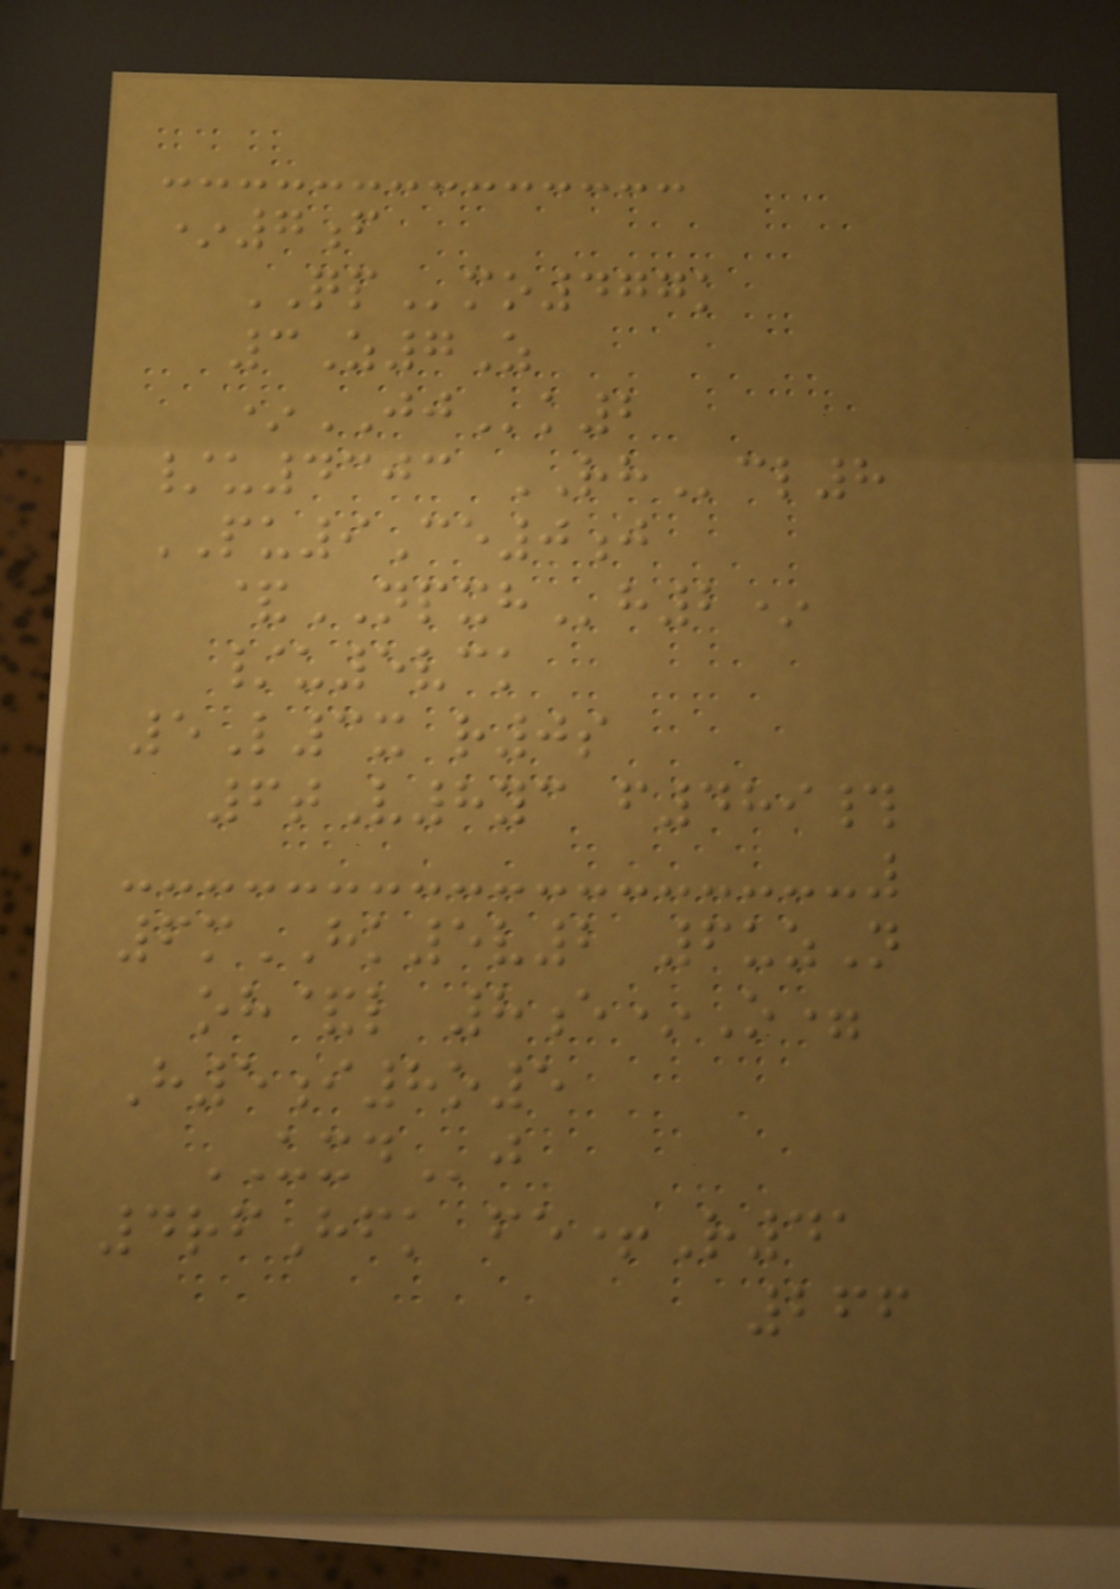*7f
QPmo477k
3Z7Z
*JJk2
/u4303 RHcl8
PU9Ce0j
&NPXHh2*
/u5vck
5L3x r0s
6tV8yc f489#
6mHK5v2 6uzN
oh&l 8e*O=
H5i8o5
UXDj
4rfHfk fe+R41
266
